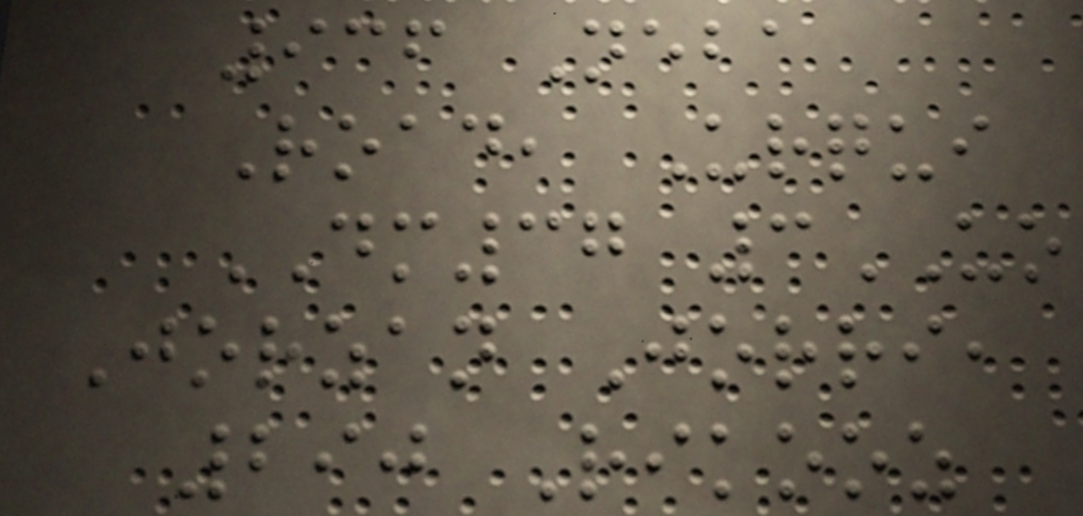936 Neba
Road, Urqui
DM37 3UO
Jorzan Jorri,
290 Rikooz
